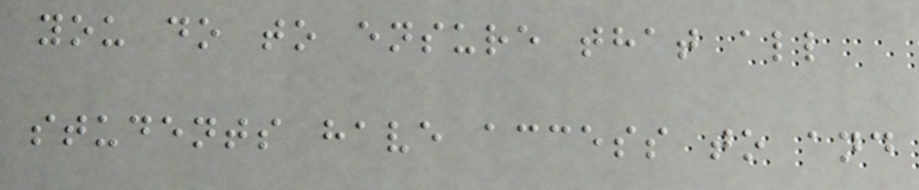you do to ensure that all
students have access to and
